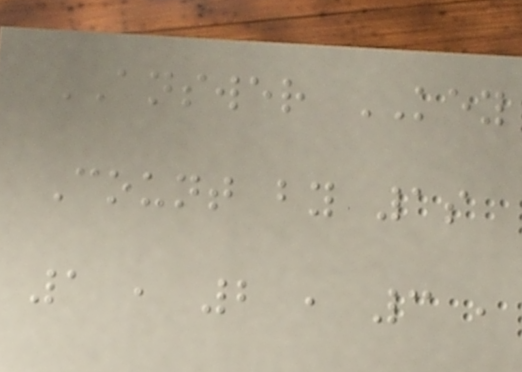ANSWER KEY
Count by 1s
1 , 2 , 3 ,
